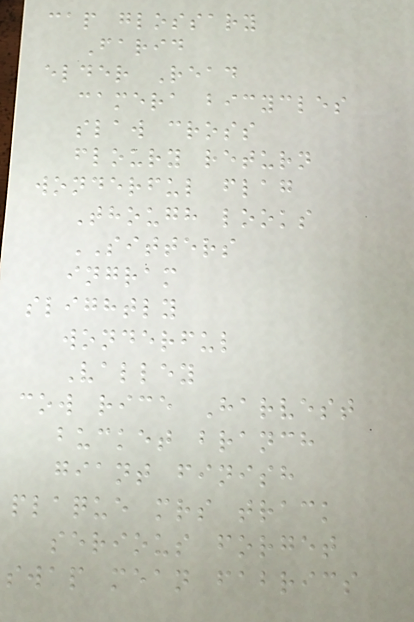cap glossary
Farid
elder Read
camera bicycles
slaw cross
floury return
wonderful flag
Though looks
SITTERS
ingram
slightly
wonderful
Valley
cow rice Harvest
bucket branch
giant finish
plaque mrs track
serious forget
swap mean fabrics
